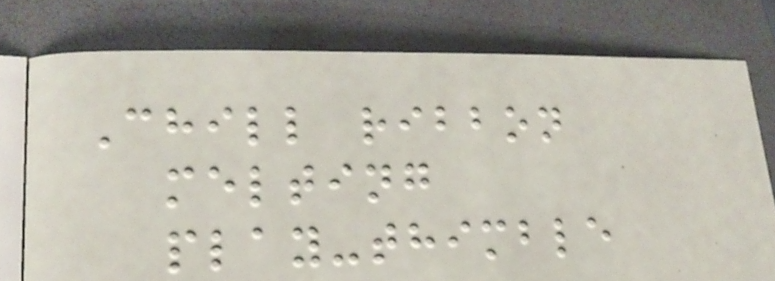Chill ribbon
melting
play-thimble
